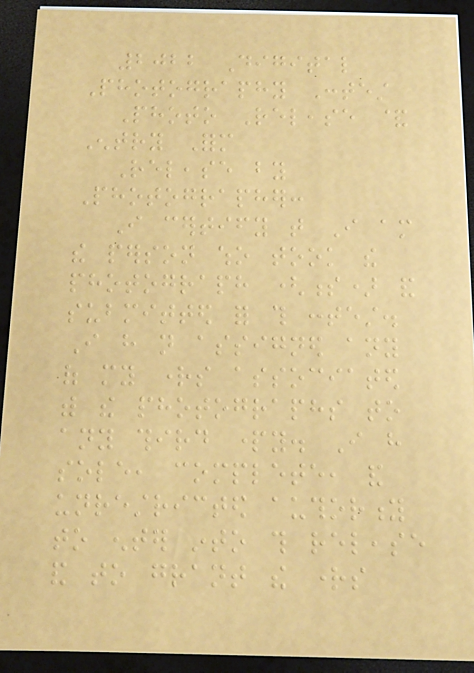2022 Digital
Photography Contest
Photo Release &
Entry Form
Release by
Photographer:
I certify that I am
the person who took the
photograph (s) and
submitted for this contest.
I have not assigned any
of my rights associated
with the photographs to
any third party. I have
sole, complete, and
unrestricted authority
to enter into this release
and to grant the rights
